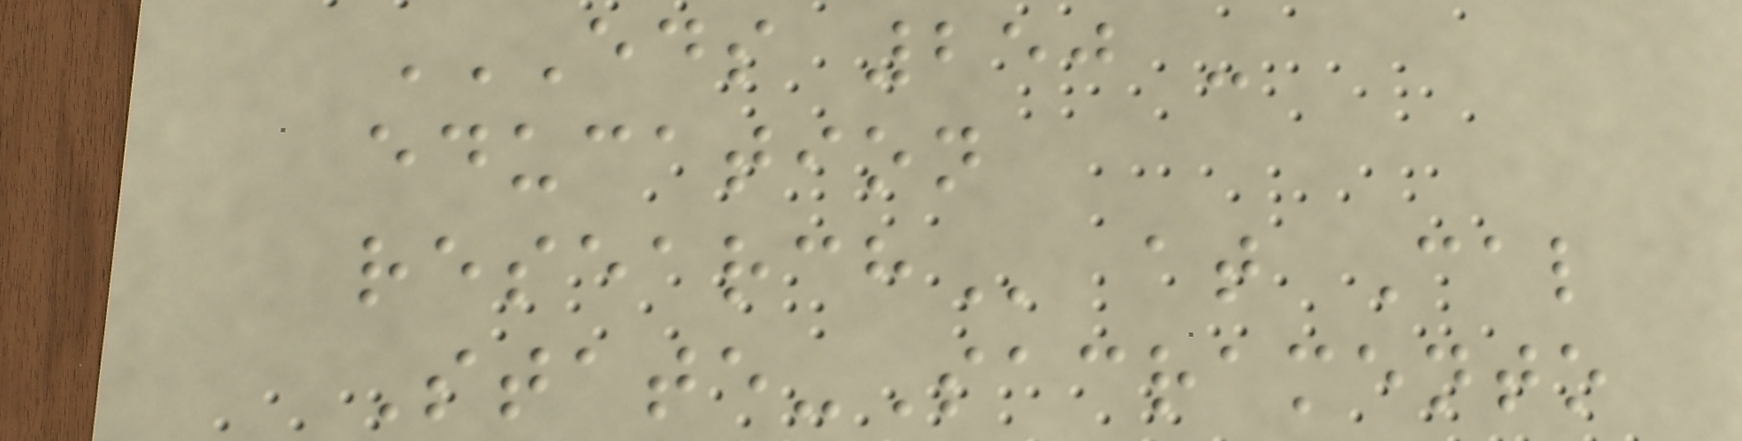EDS 250 -
EDUCATION
RESEARCH at Cal
State-Sacramento
